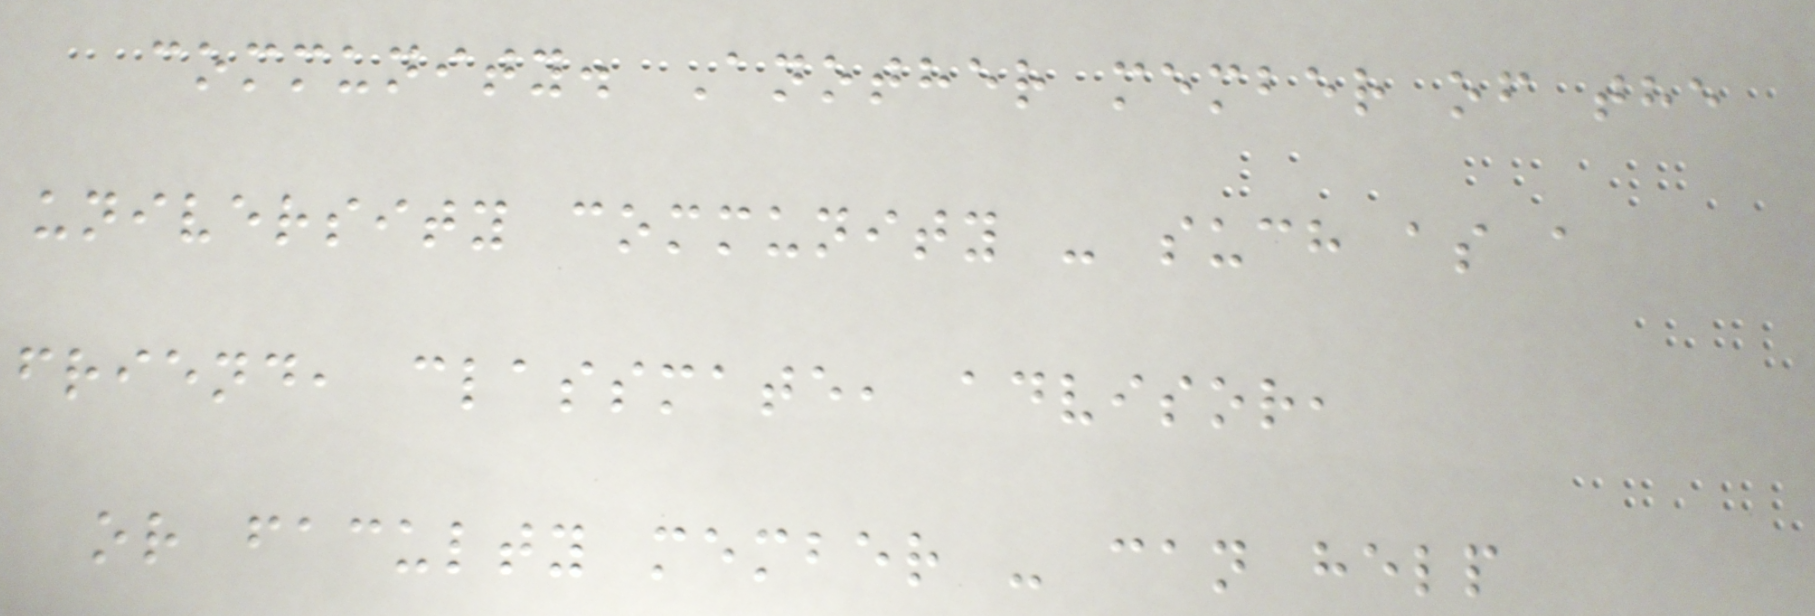community. Another member of the
university community - such as a
friend, classmate, advisor,
or faculty member - can help
